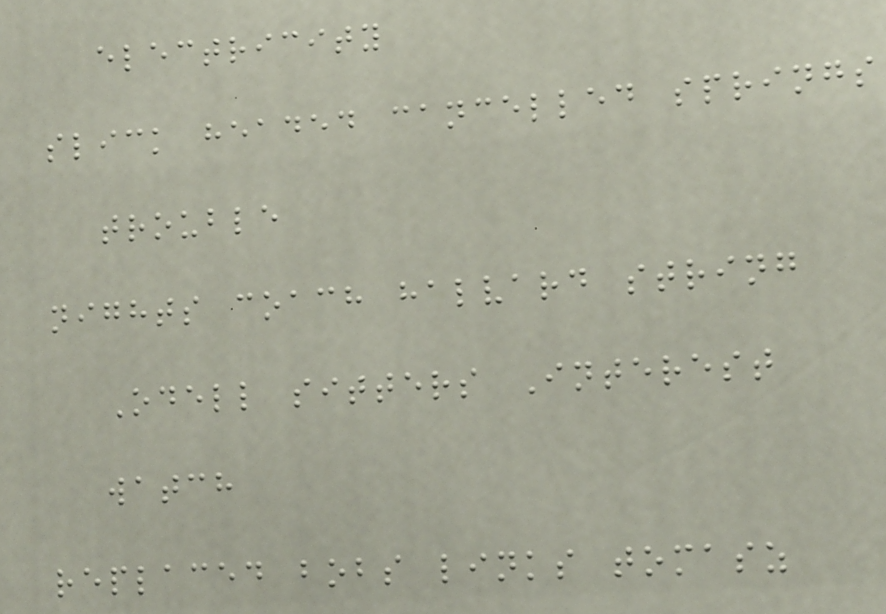electricity
slick headed cancelled springs
trouble
nights coach halvard string
Odell sitters Interest
watch
replaced bobs links tomasz
